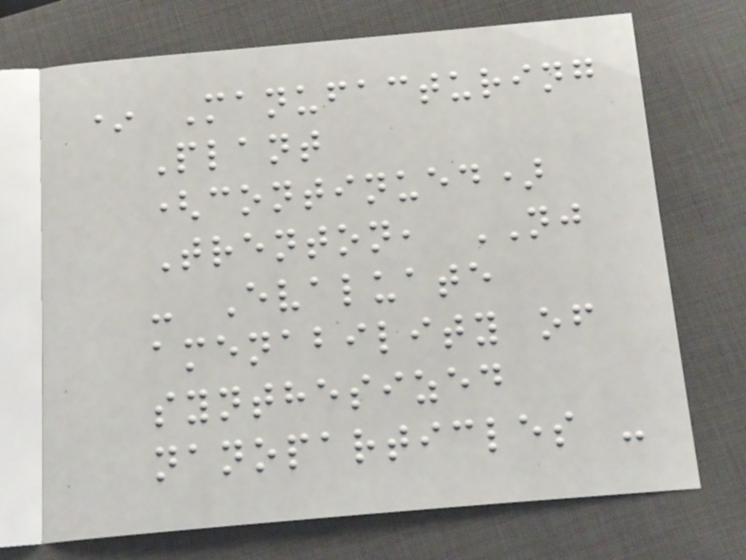* Manufacturing
Plant
(continued)
Trenton, NJ
- Evaluate
amenability of
synthesized
nanoparticles -
